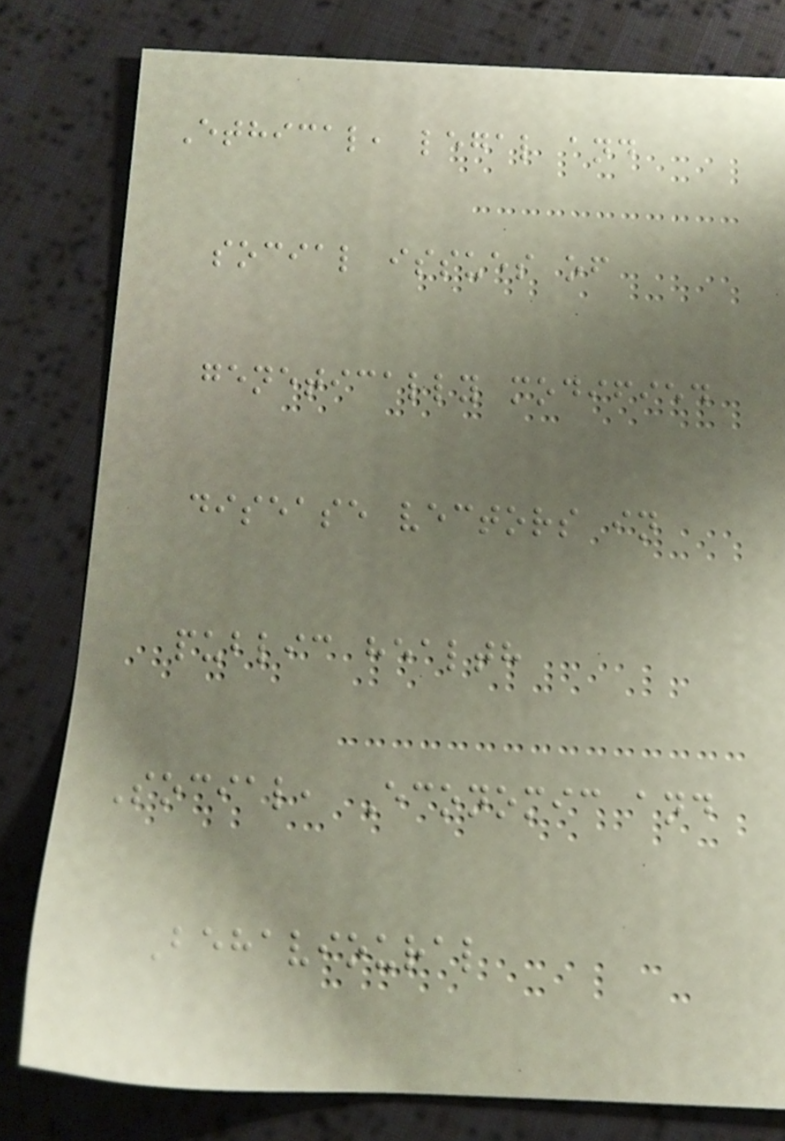Ethical, legal and
social issues of
genetically modified
disease vectors in
public health
Social, Economic and
Behavioural
